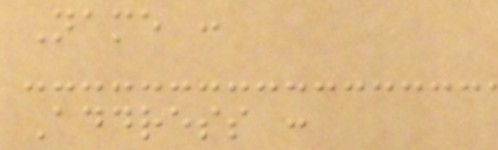Name :
Address :
